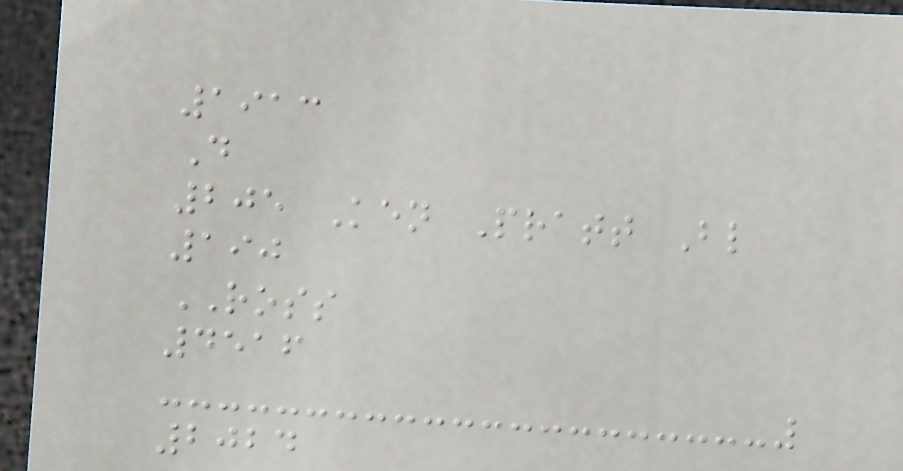1913
D
205 Ken Pratt Bl
190
ROSS
4516
2024
